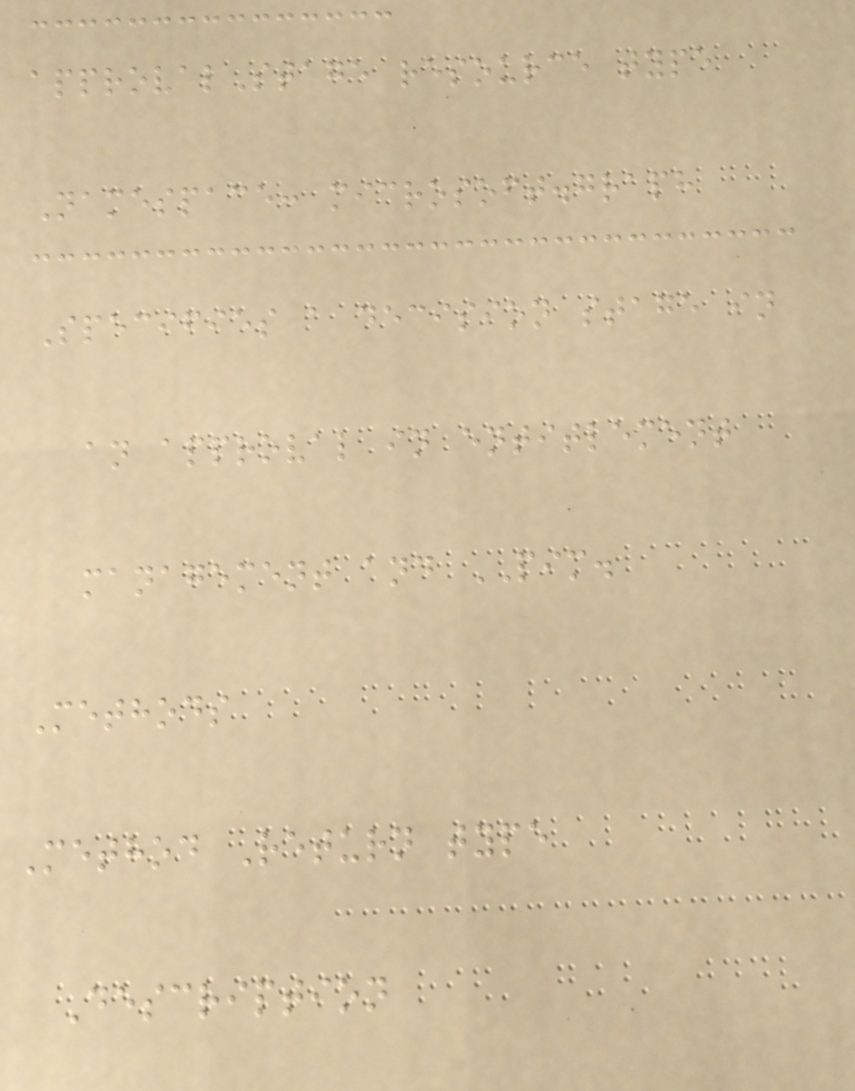approvalStage resource type
Namespace: microsoft.graph
Specifies a decision stage in
an approval in entitlement
management and PIM.
Methods
Method Return type
Description
